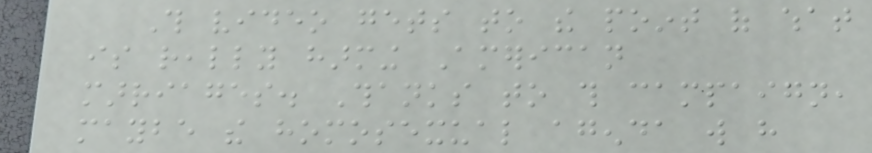This video gets to the point of what
is really harming American
marriages. Thanks to this campaign,
maybe the homosexual agenda will have
